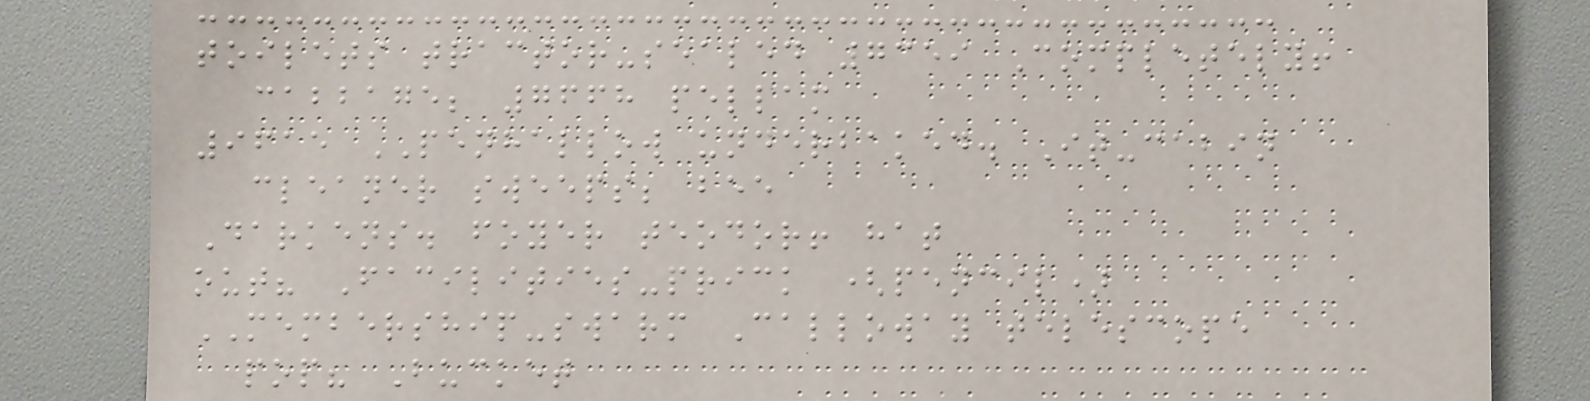toilets tractor-sealed 7359 Completely!
cabbage; 7668 pellam
9615 PENHALLOW underbaked. It-cabin
cleaner sweeps; bee
Darkens. foyer teodor! hat
out? Facilities-prick (pencil)
MEMBERSHIP-swarm Calloway telescope
pop? Bucket
